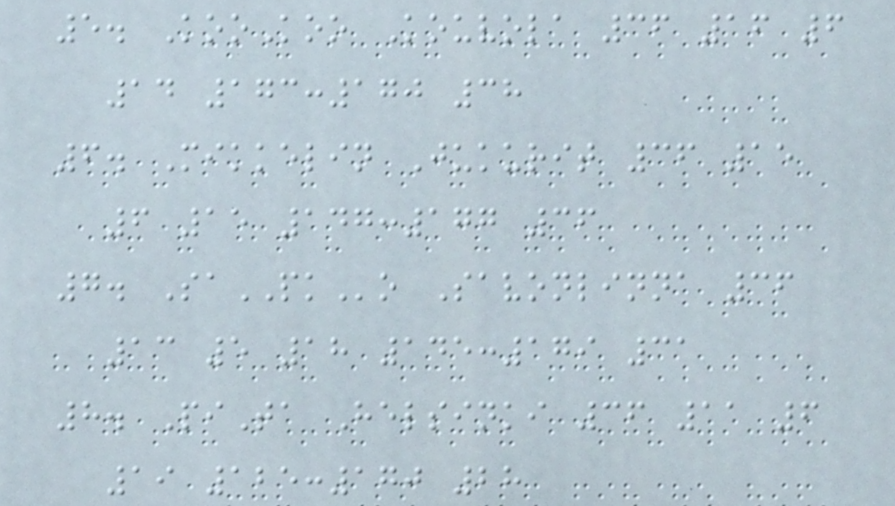5. KooKoo Kouvola 36 16 6
14 173:170 38
6. Mikkelin Jukurit 36 15
6 15 147:177 36
7. SaPKo Savonlinna 36
13 5 18 145:179 31
8. PiTa Helsinki 36 11 6
19 125:170 28
